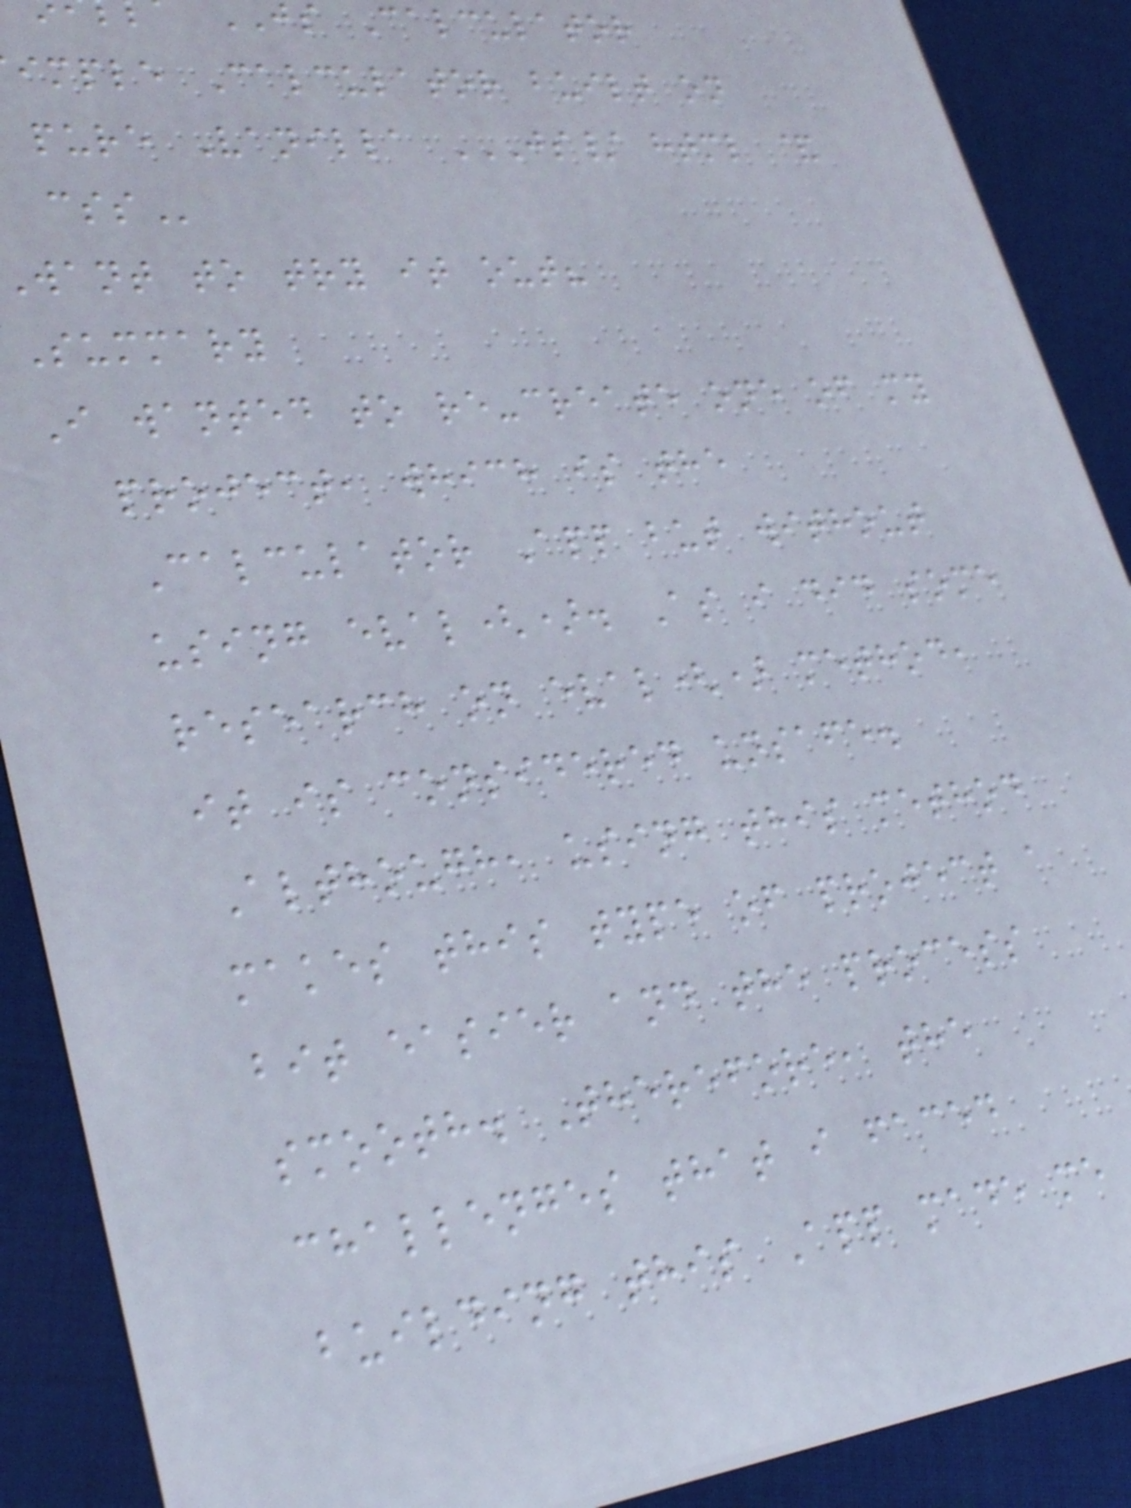js Calculator
imple Calculator built on
pure Vanilla JS/ HTML &
want to try it out?
Summary
I wanted to re-create one of my
project, which is the
Calculator App but without
using eval(). As i did some
research on eval() method,
it is considered unsafe.
Although, using this method
makes this type of project a
bit easier and the process
smooth. Therefore, the
challenges that i faced
building this App made me
